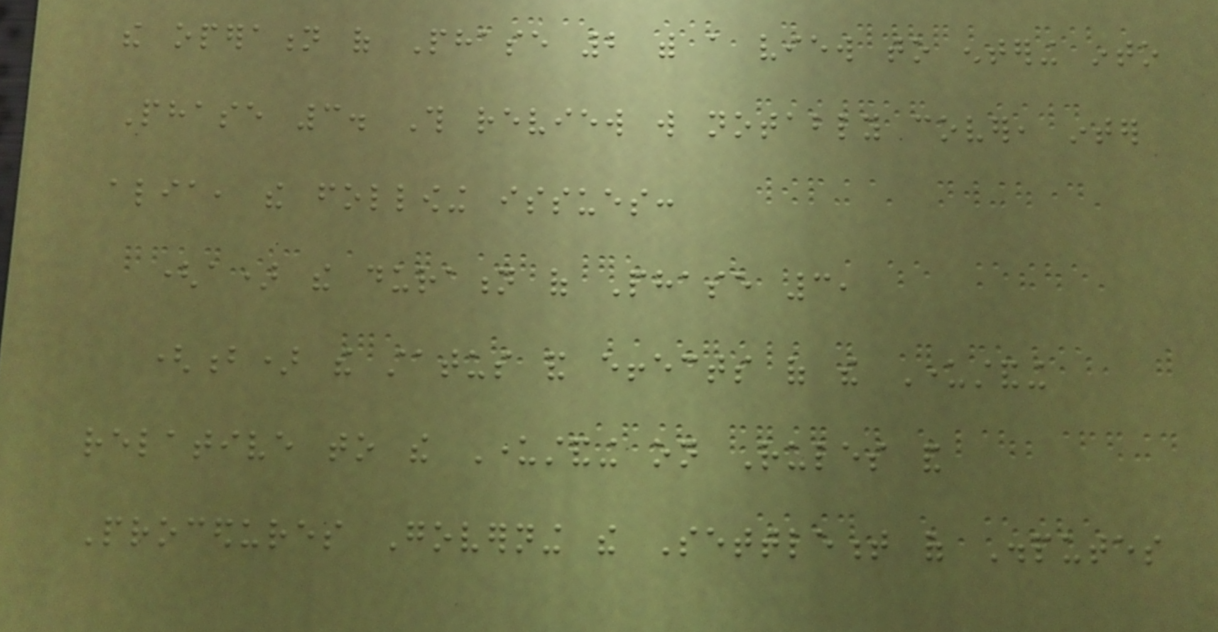the operation of Phase 2 with a view to entering into
Phase 3. This review will notably cover, inter
alia, the following issues:
(a) the duration of Phase 3,
(b) the status and effects of the Understanding
relative to the Understanding on Rules and
Procedures Governing the Settlement of Disputes
